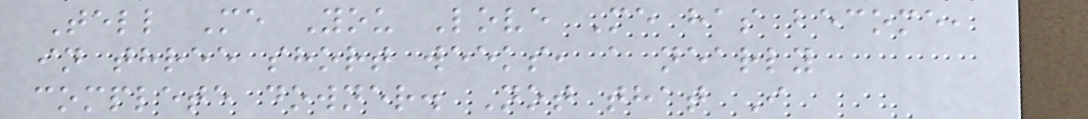Tell Me You Love Me has become,
in three short weeks, a nearly
complete downer. Not that I
